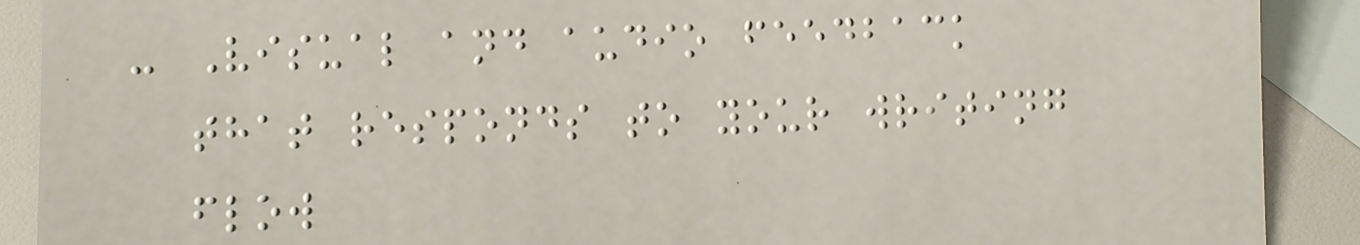- Visual and audio feedback
that responds to your writing
flow
